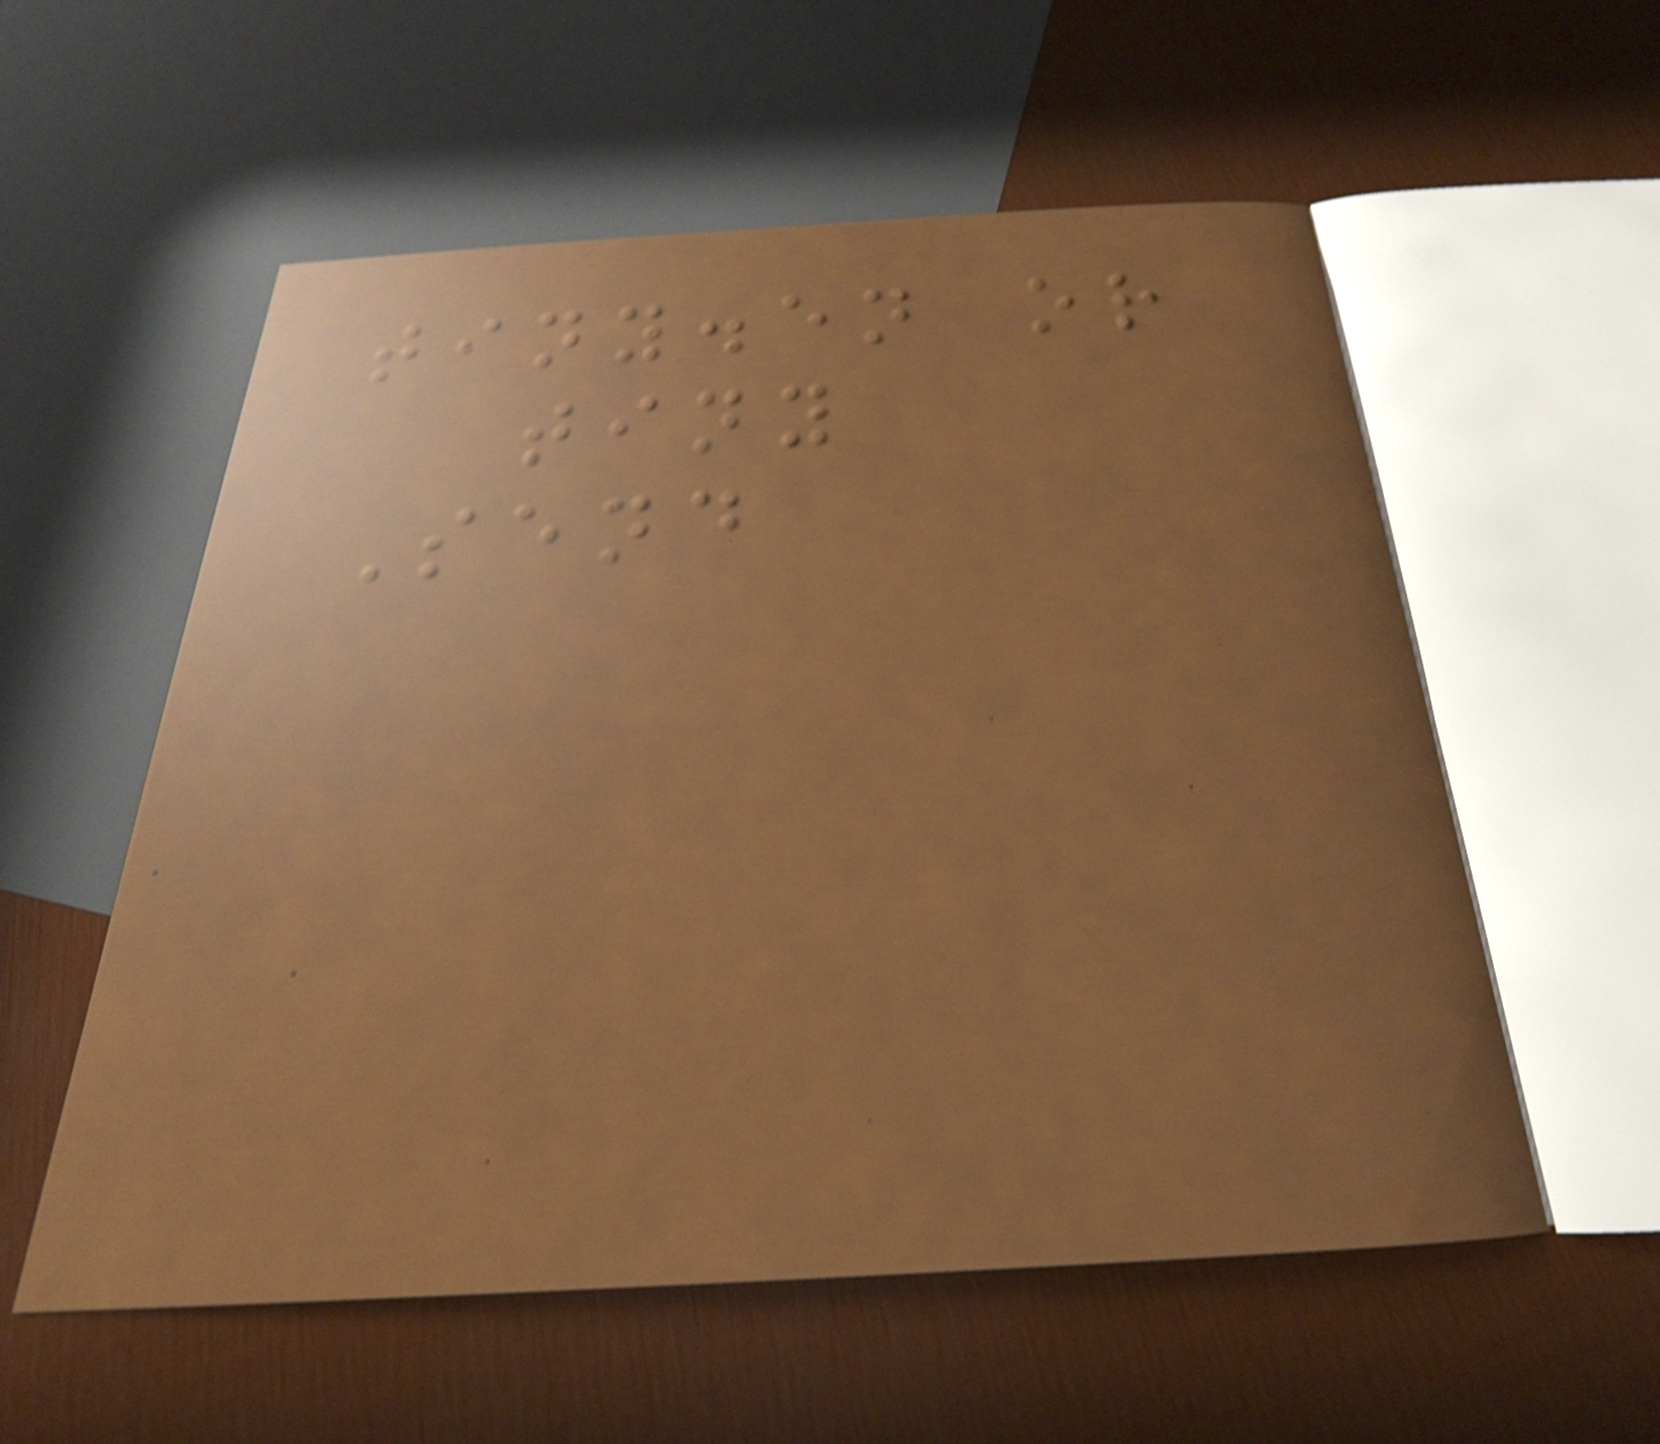tiny.en or
tiny
Send
